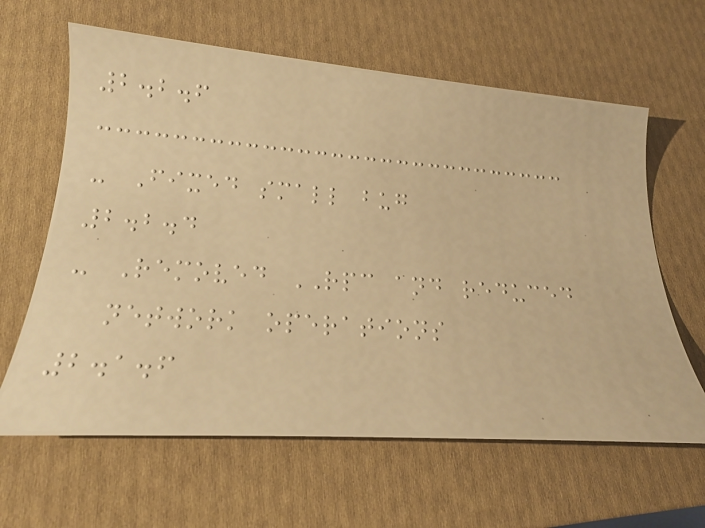2.2.6
- Fixed small bug
2.2.4
- Removed RPC and reduced
network operations
2.1.6
